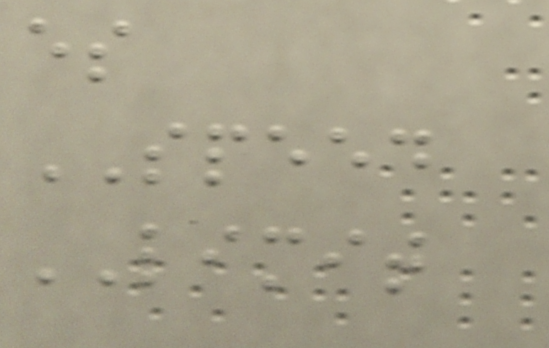es
SPEED
LIMIT
